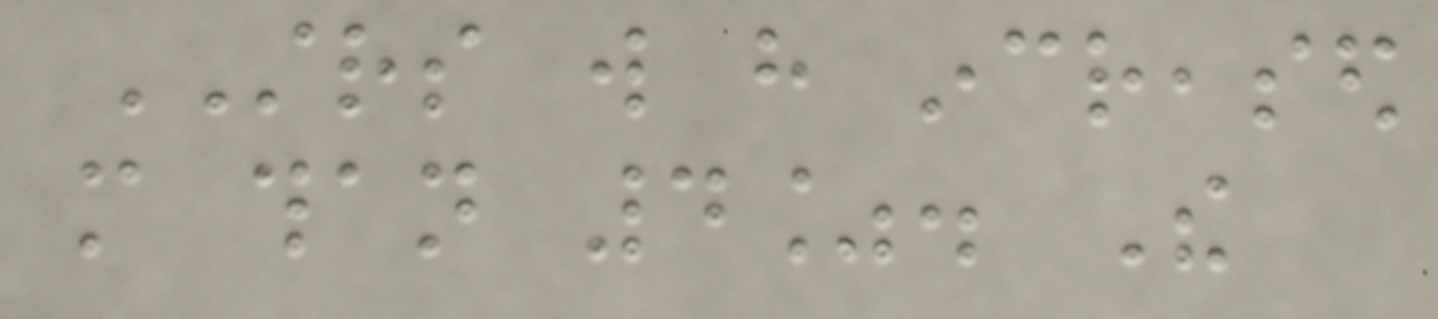STRS will have increased
more than 4%. The
